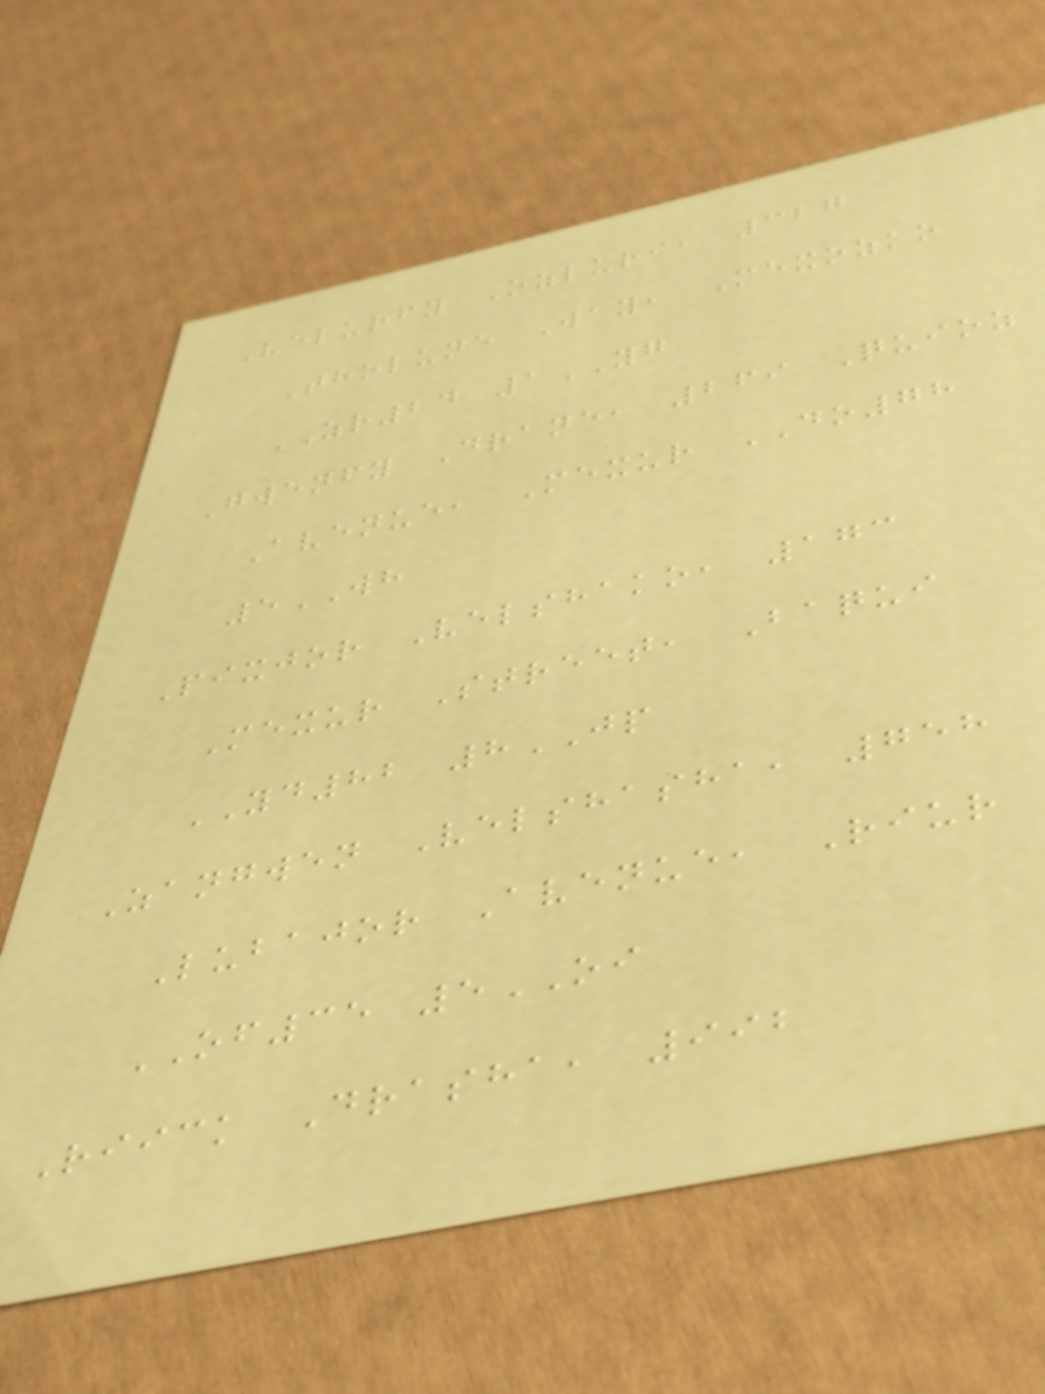Velurfy Ozluri, 327
Tholune Way, Mexozko
ZR24 1YG
Gwenfy Drane, 269 Quioz
Avenue, Mexur DO78
5WH
Pixjor Velshako, 173
Mexur Street, Baqui
YD82 8JP
Zangwen Velshasha, 758
Lubajor Avenue, Riur
OF35 5OI
Riick Drasha, 992
